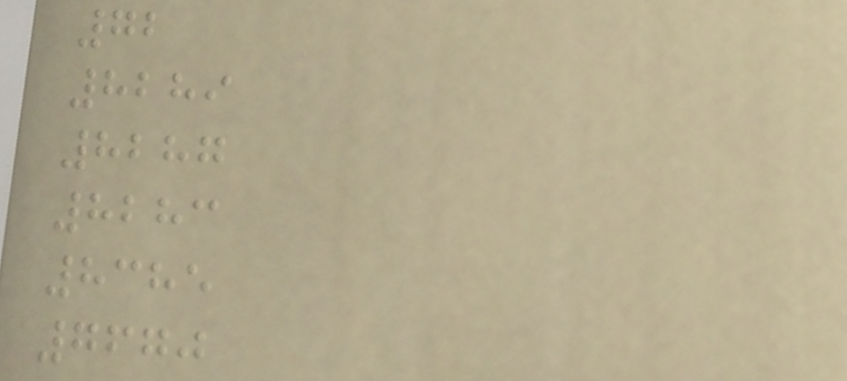72
8289
8287
8283
8385
7670
